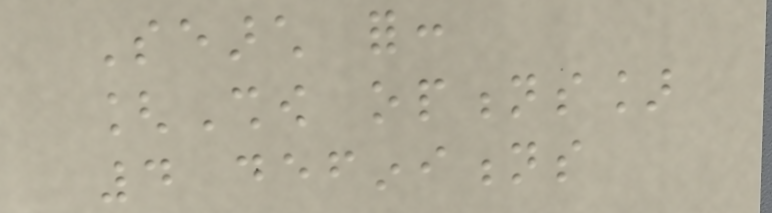Search for:
[Show options]
4 definitions
